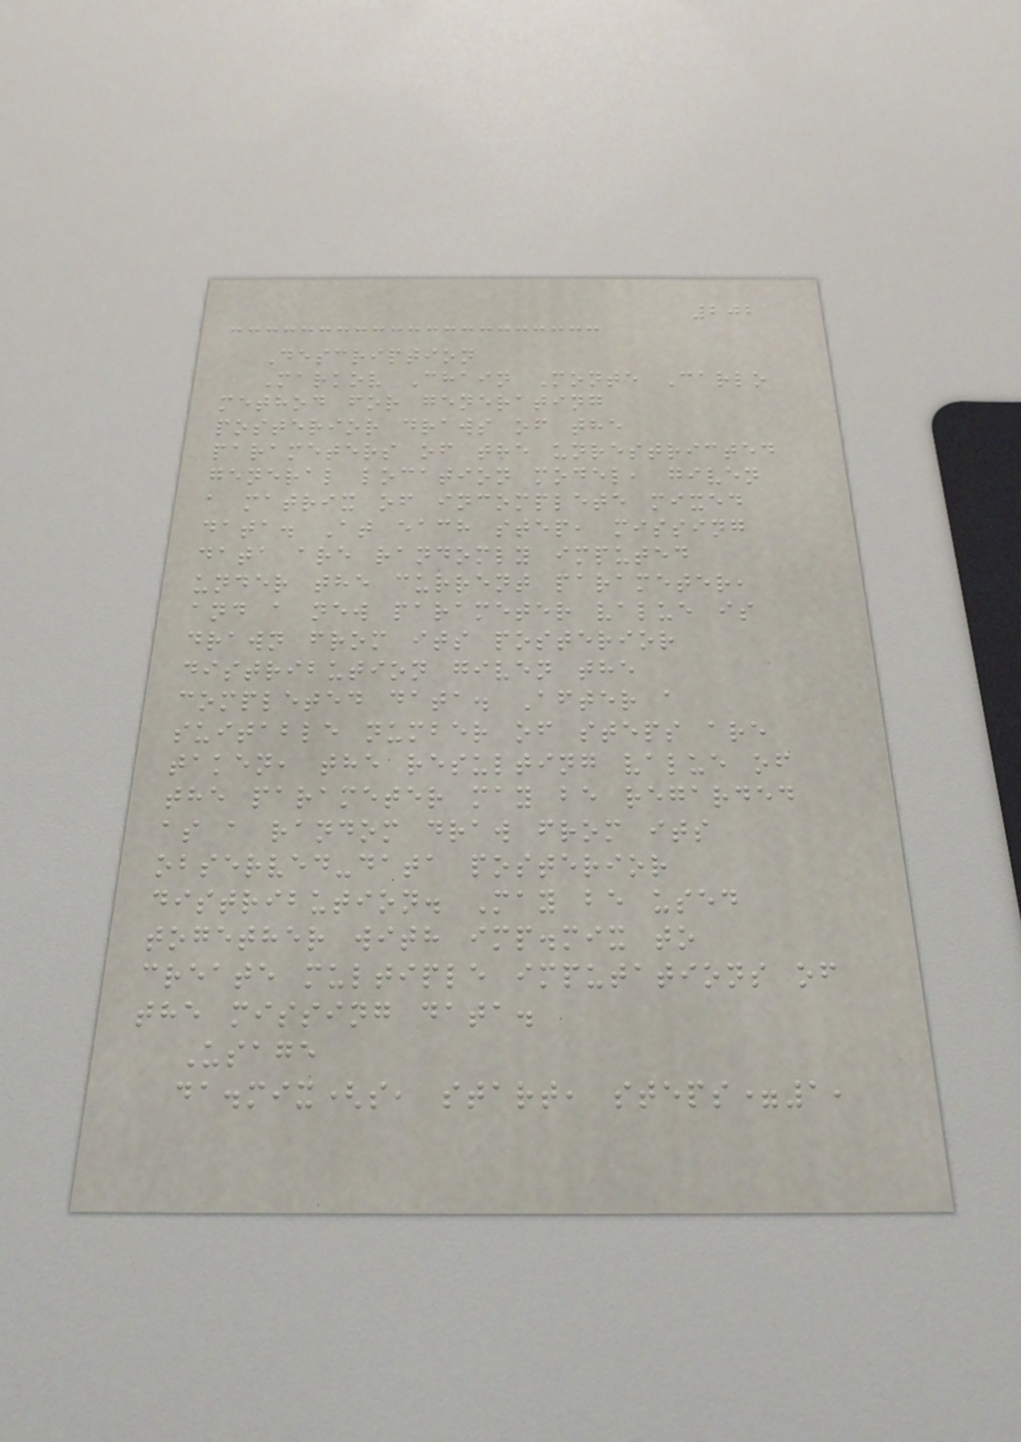202
Description
Markov Chain Monte Carlo
method for generating
posterior draws of the
parameters of the unrestricted
general location model, given
a matrix of incomplete mixed
data. At each step, missing
data are randomly imputed
under the current parameter,
and a new parameter value is
drawn from its posterior
distribution given the
completed data. After a
suitable number of steps are
taken, the resulting value of
the parameter may be regarded
as a random draw from its
observed-data posterior
distribution. May be used
together with imp.mix to
create multiple imputations of
the missing data.
Usage
da.mix(s, start, steps=1,
